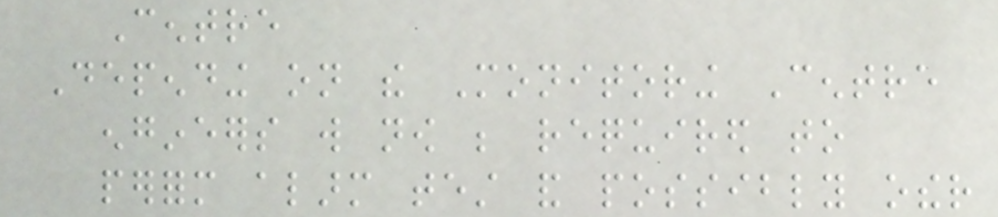Centre
Depending on the Monitoring Centre
engineers will now be required to
perform alarm test and possibly other
